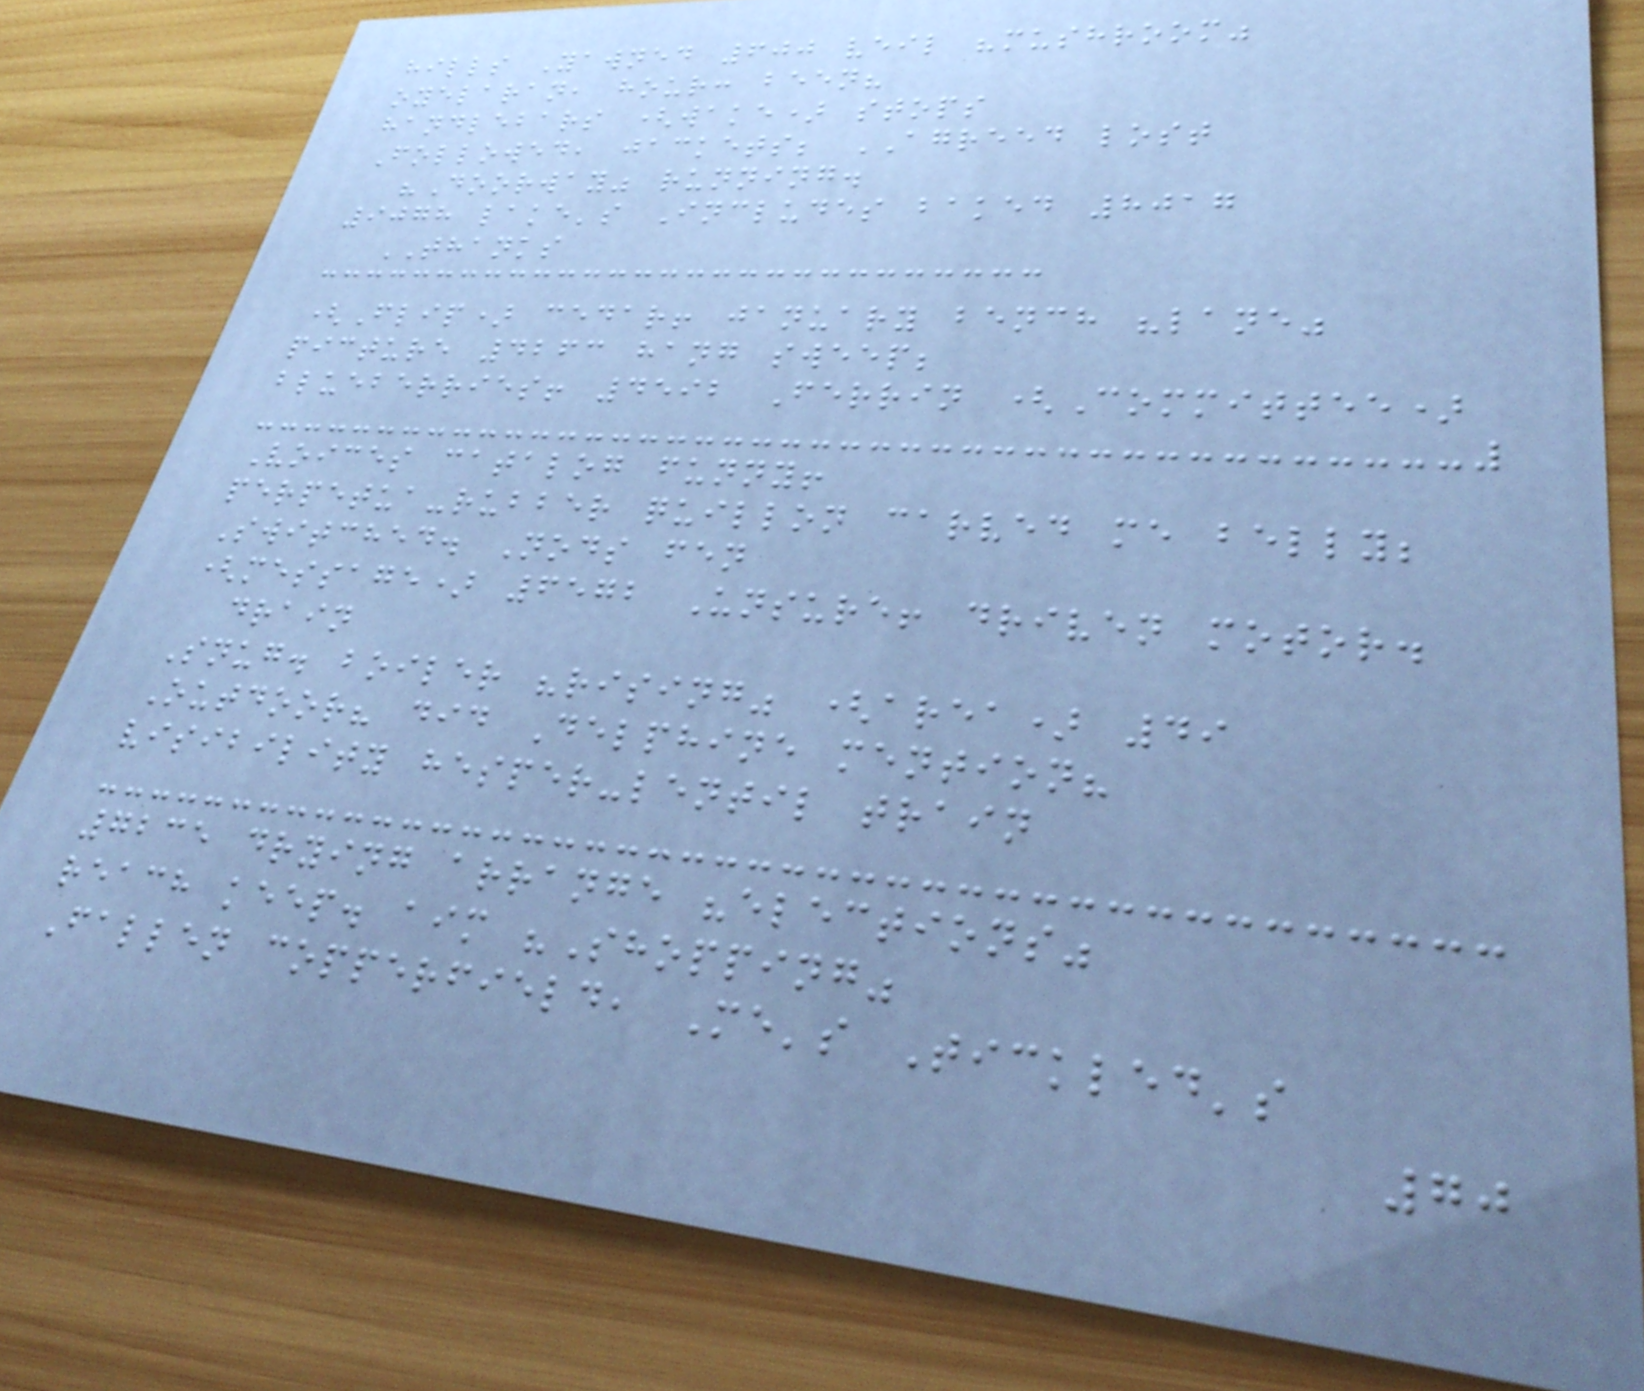hills Yawned 600 veil "mushroom"
oyelaran, hour: been?
handlebars (wake) stops
Followed, jackets; AGREED lost
"Doorway" running.
9078 lake's Includes baked 8017
THANKS
(Flip) cedar! january bench "lane"
picture 4263 hang sweep;
blueberries! 4592 Ferrin (Committee)
Voices catalog funny!
perpetua-rubber quillon carved me belly;
Switched. Nods fen
(message) 6572 Unsure! driven motor.
drain
Snug. boiler "rising" (area) 49
Outdoor? did Delphine mention?
visibility hesper-lentil train
7235 drying arrange "elections"
reach keep. aim "Shopping"
Fallen copperfield, Me's Tickled's
70
